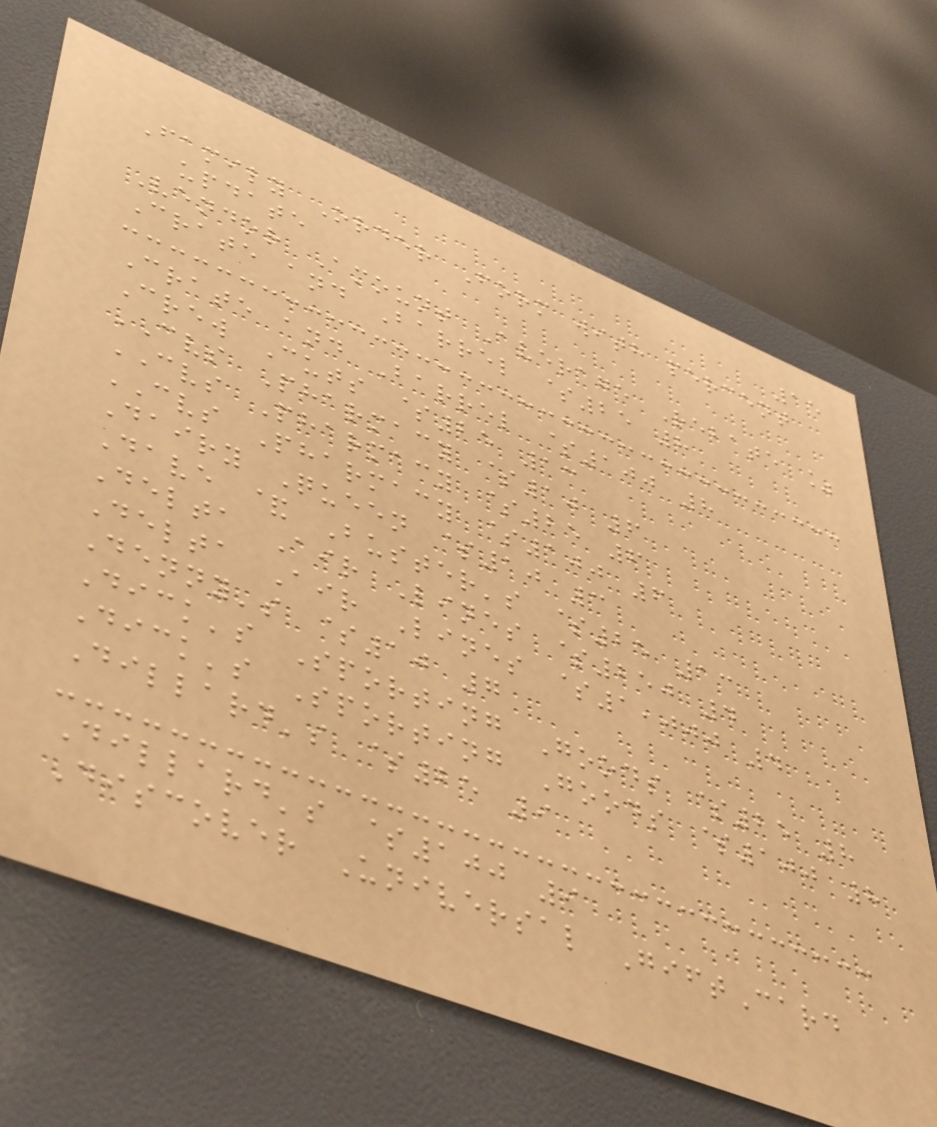15
Family Order Form with percent
update
Vendor Amount Average Rebate %
Crate and Barrel $25 8
Crate and Barrel $100 8
Crew Cuts $25 13
CVS Pharmacy $10 6
CVS Pharmacy $25 6
CVS Pharmacy $100 6
Dairy Queen $10 3
Dave & Buster's $25 13
Delta Air Lines $250 4
Delta Air Lines $1,000 4
Denny's $10 7
Dick's Sporting Goods $25 8
Dick's Sporting Goods $100 8
Dillard's $25 9
Dillard's $100 9
Discover Universal GiftCard
